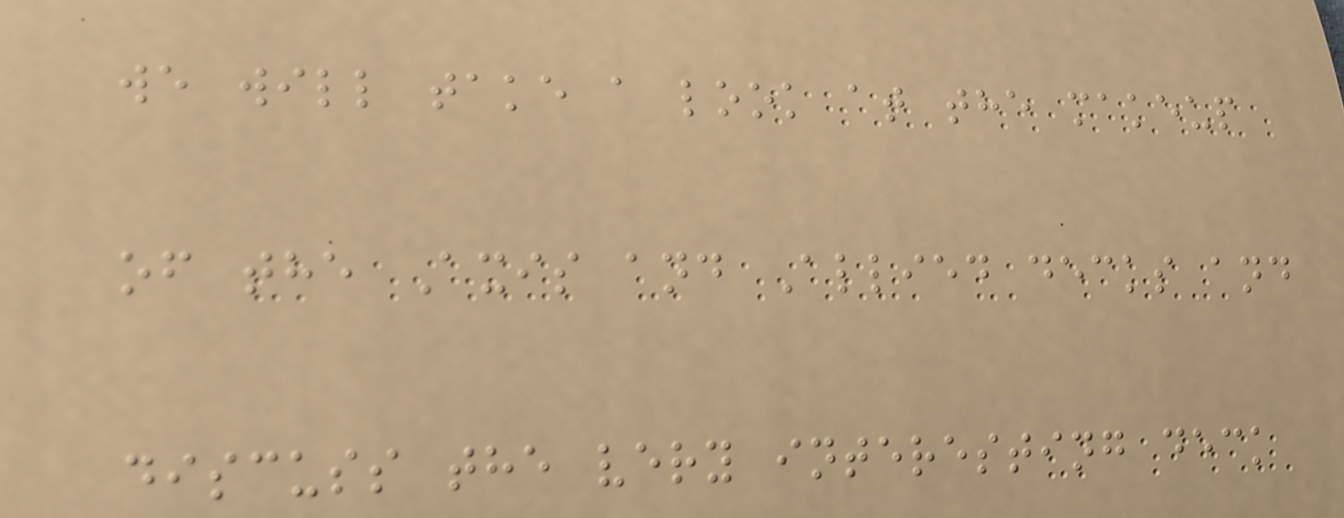we will take a look at the makeup
of the Axis and Allied decks and
discuss the very interesting deck
